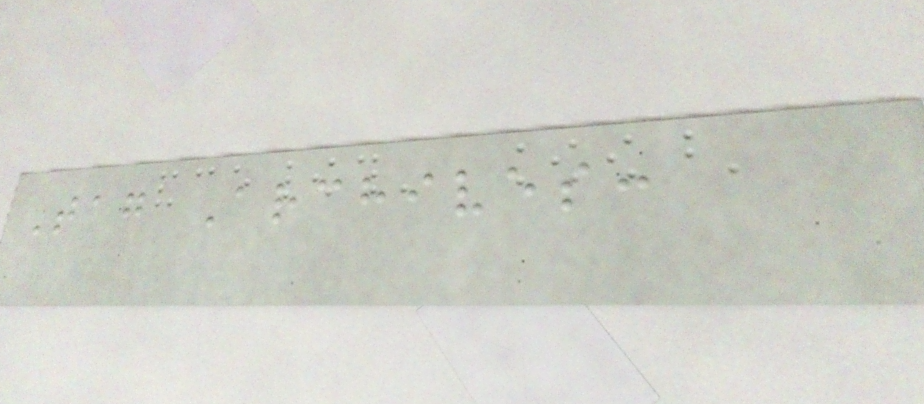Tag Archives:
